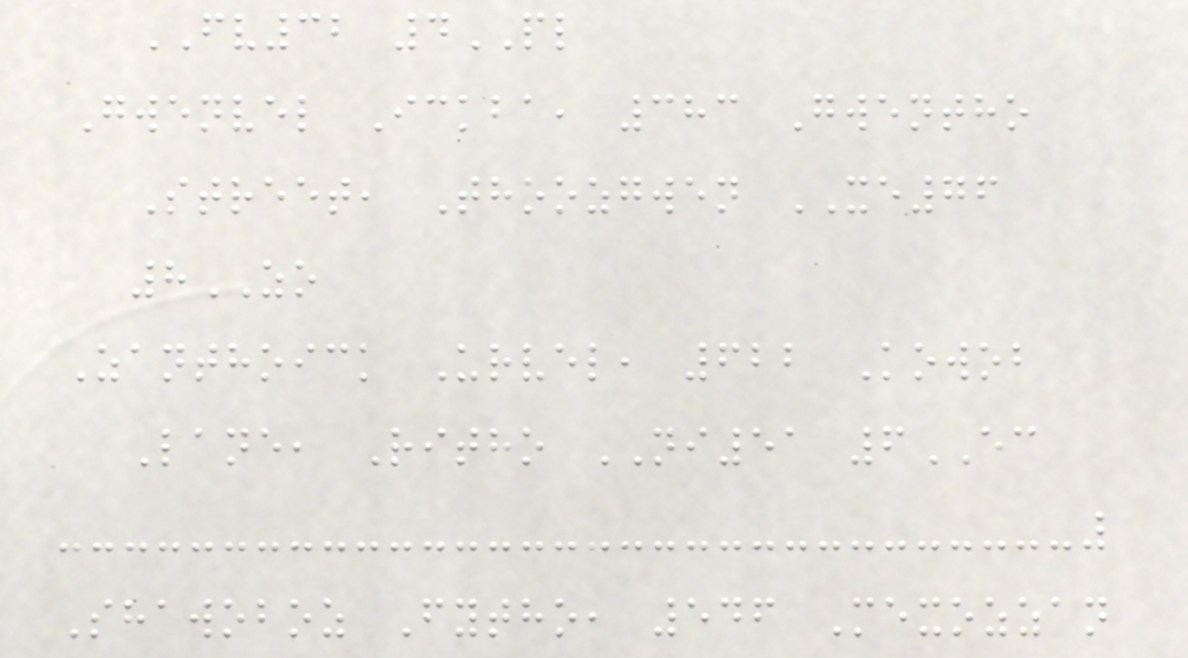FV32 4PL
Gwenvel Ickba, 383 Gwentho
Street, Thoozgwen XE76
8ZO
Zanthoick Urvel, 622 Kowob
Lane, Ritho NI51 6EC
Shawoboz Fytho, 546 Mexozzan
